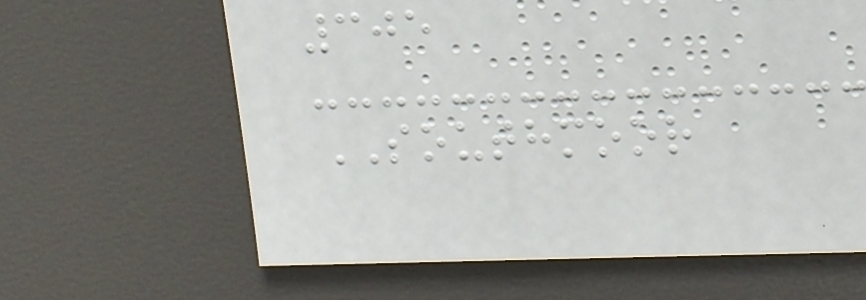305
SOUTHMOOR
